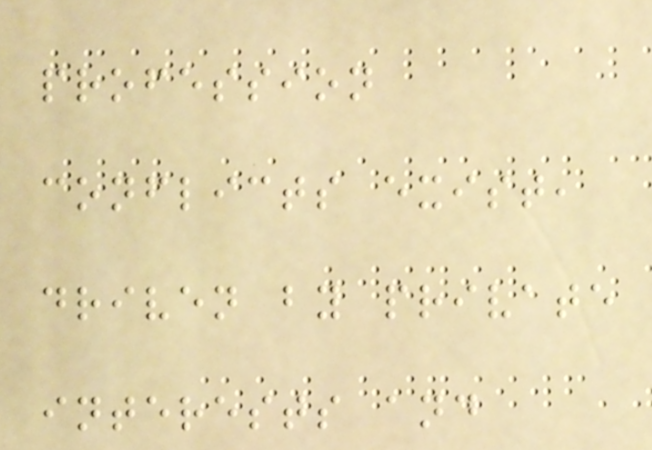profession
conflicts exist,
driven by private
interests and
